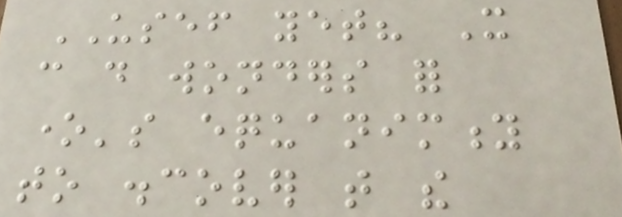USEF yet? It
can do wonders for
one's equanimity
to discover that the
